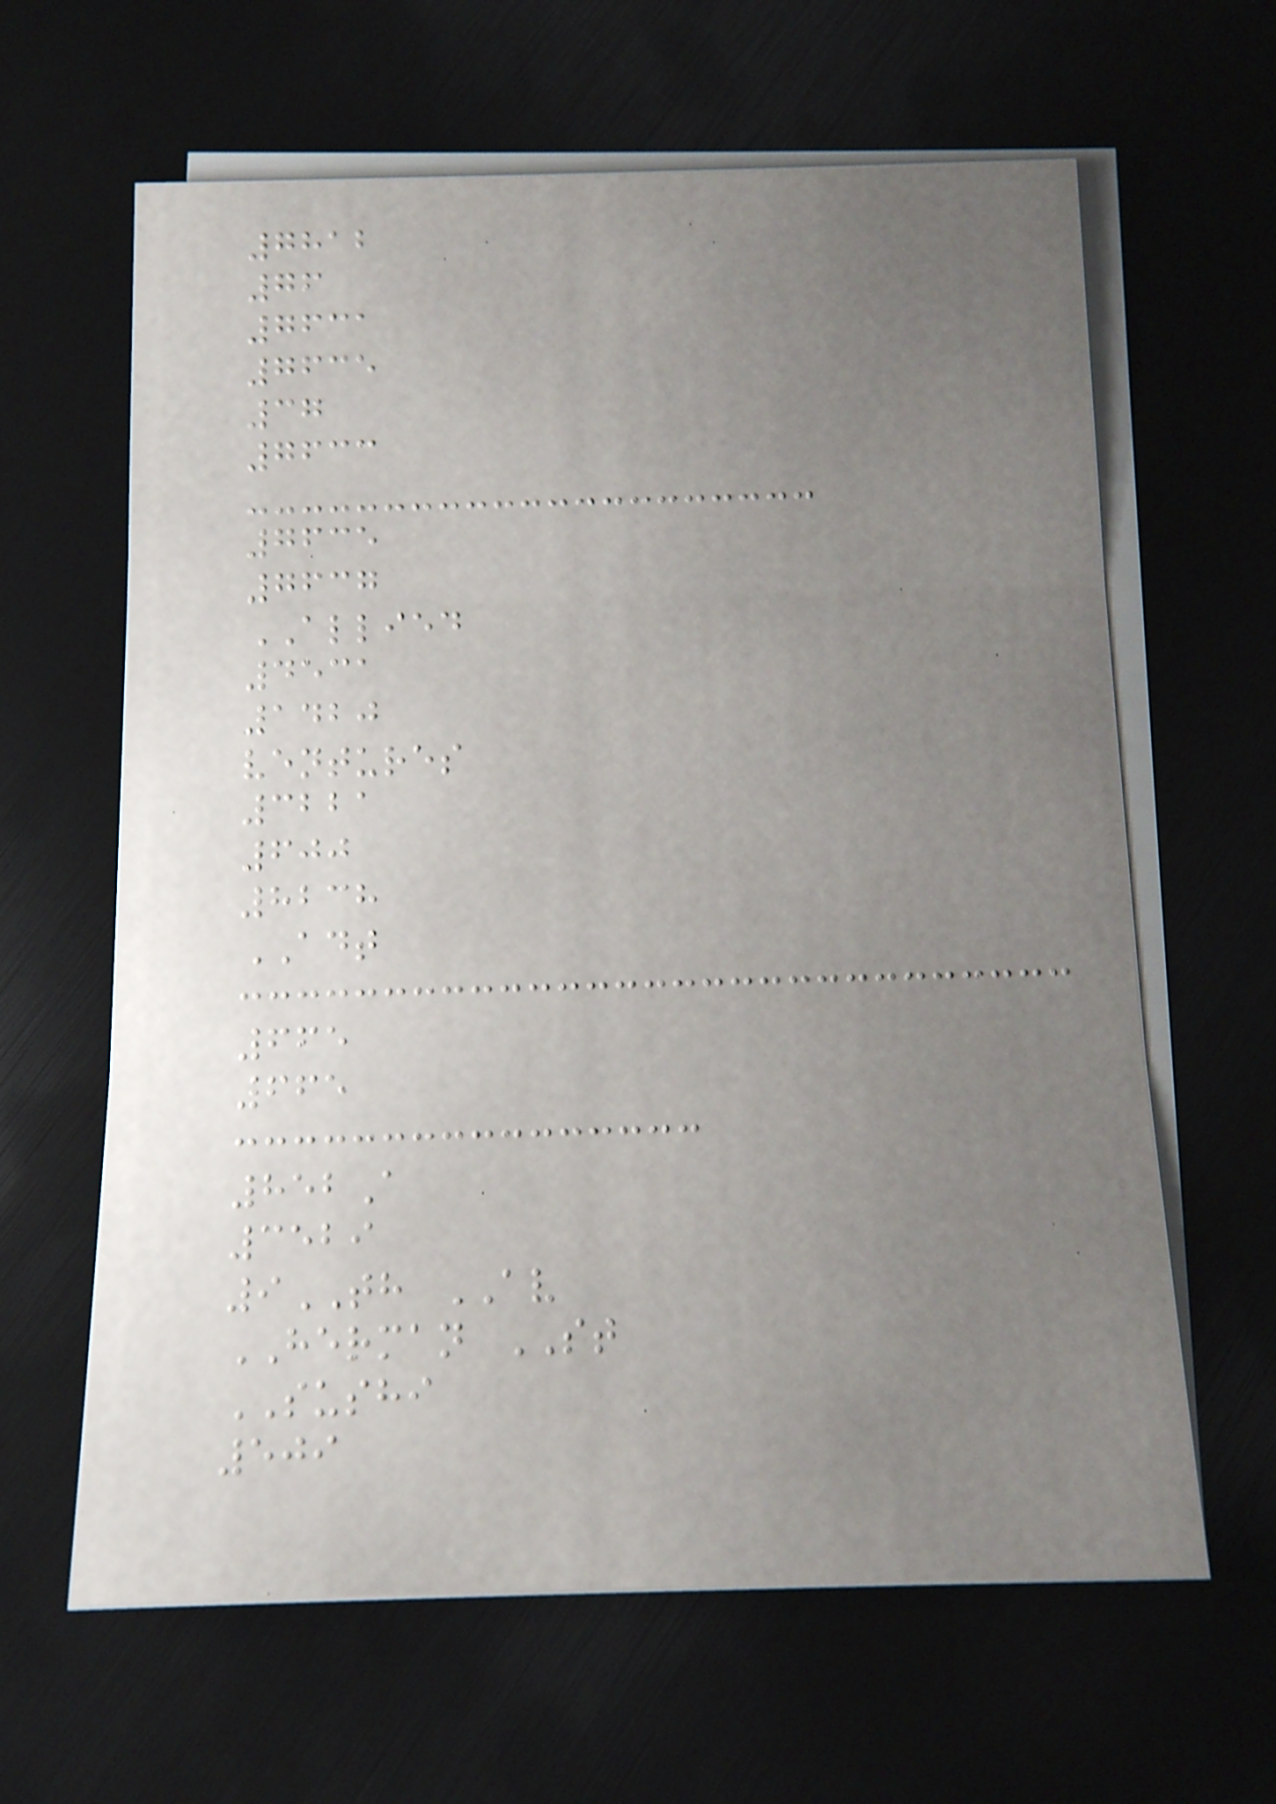7812
76
7631
7635
37
7633
7635
7637
ALLIED
4531
1420
ventures
3221
600
8238
ADT
665
665
852A
3529
9TH AV
HERMAN ST
SUSHI
509
